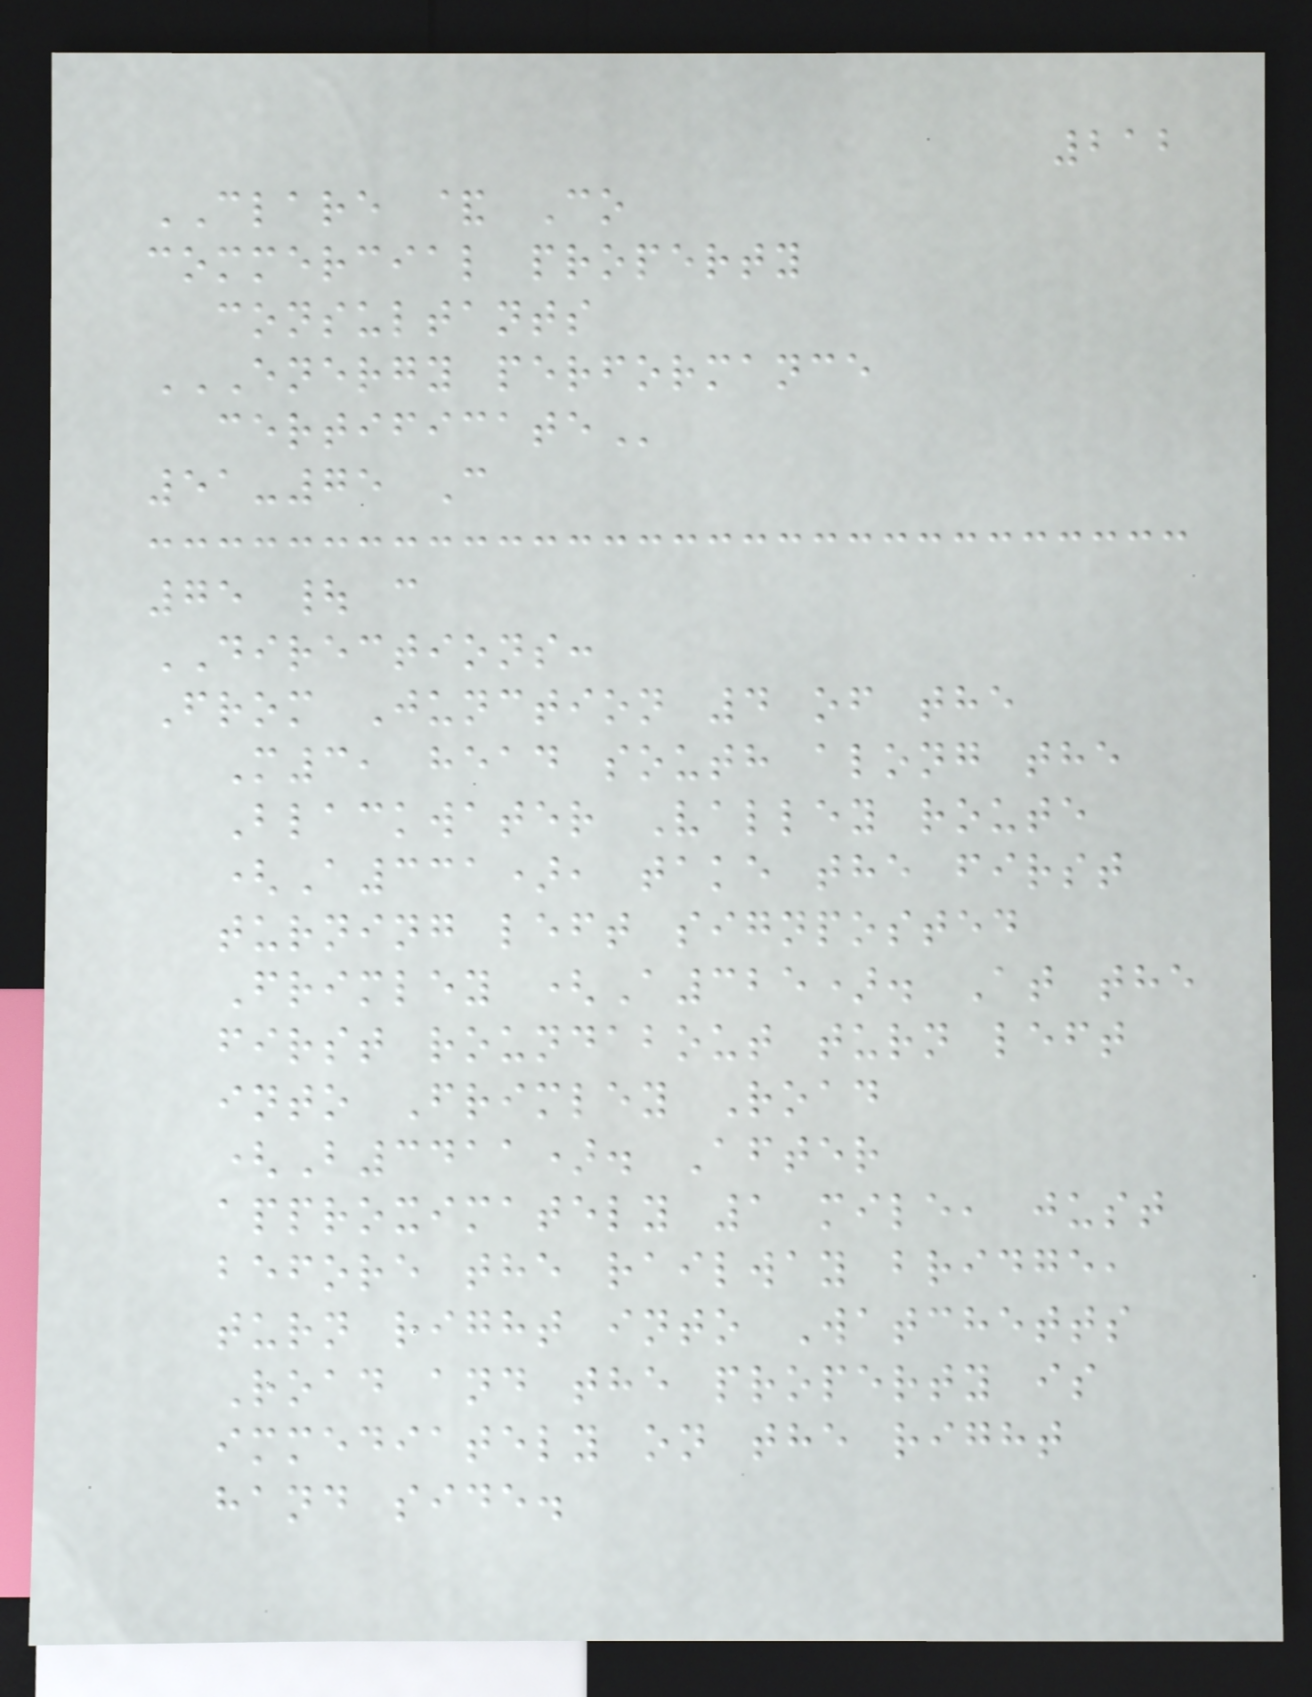212
CLARE & Co
commercial property
consultants
ENERGY PERFORMANCE
CERTIFICATE
51-75 C
75 | c
DIRECTIONS:
From Junction 4 of the
M3, head south along the
Blackwater Valley route
(A331), take the first
turning left signposted
Frimley (A325). At the
first roundabout turn left
into Frimley Road
(B3411). After
approximately 1 mile, just
before the railway bridge,
turn right into Watchetts
Road and the property is
immediately on the right
hand side.
